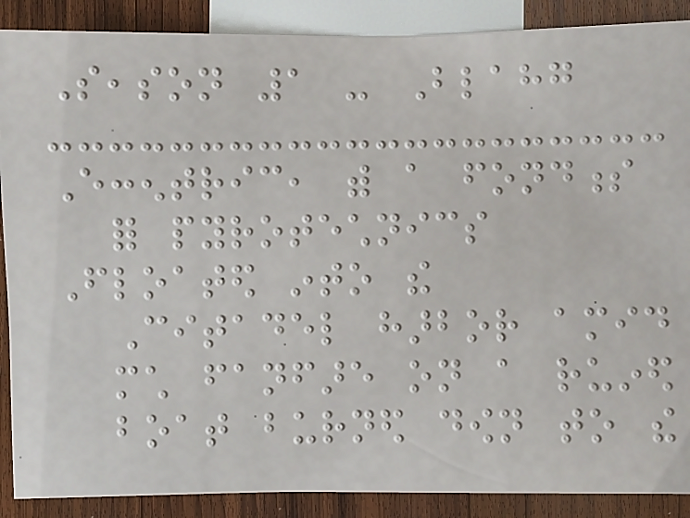Season 1 - Blahg
Eccentric, with a fondness
for pyrotechnics
Floated into the
Citadel harbor amid
much fanfare on a ruined
boat burned down to the
